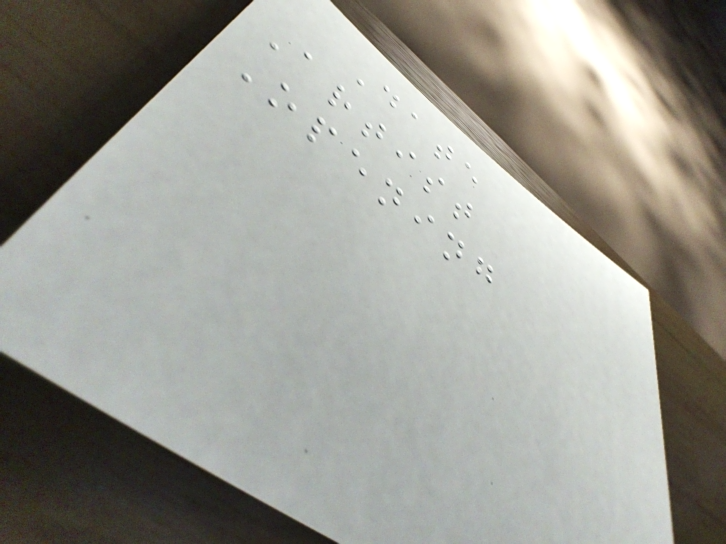Date
Artist
Opening
